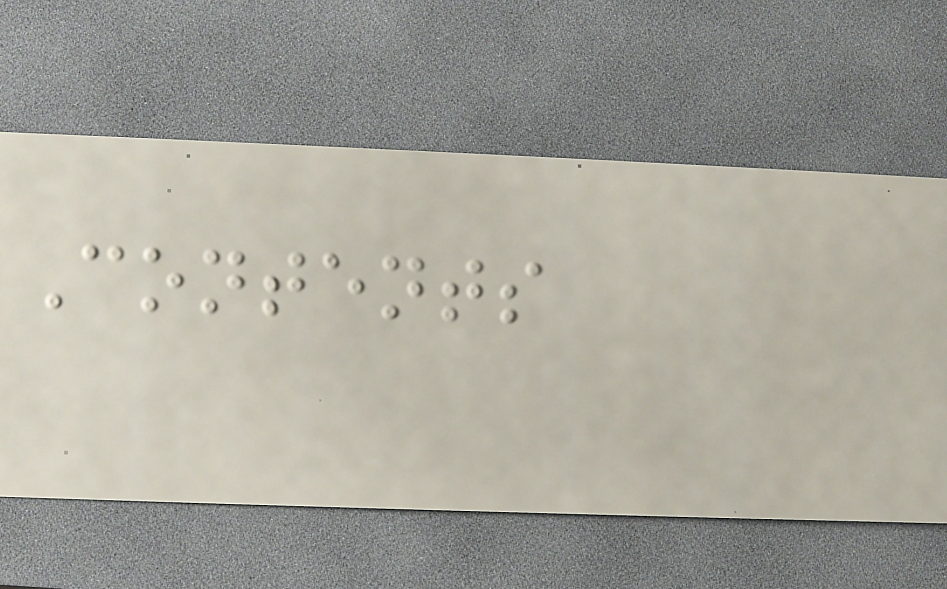Contents
